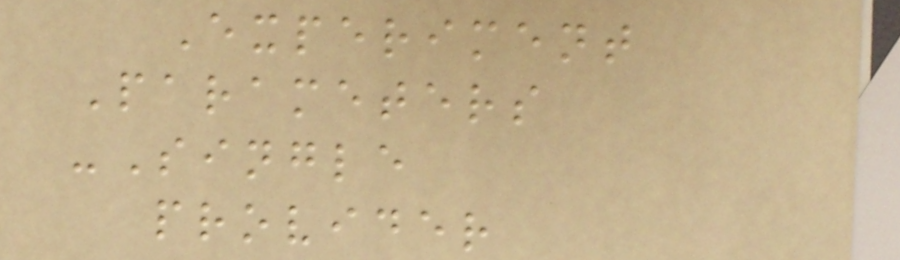Experiment
Parameters
-Single
provider
